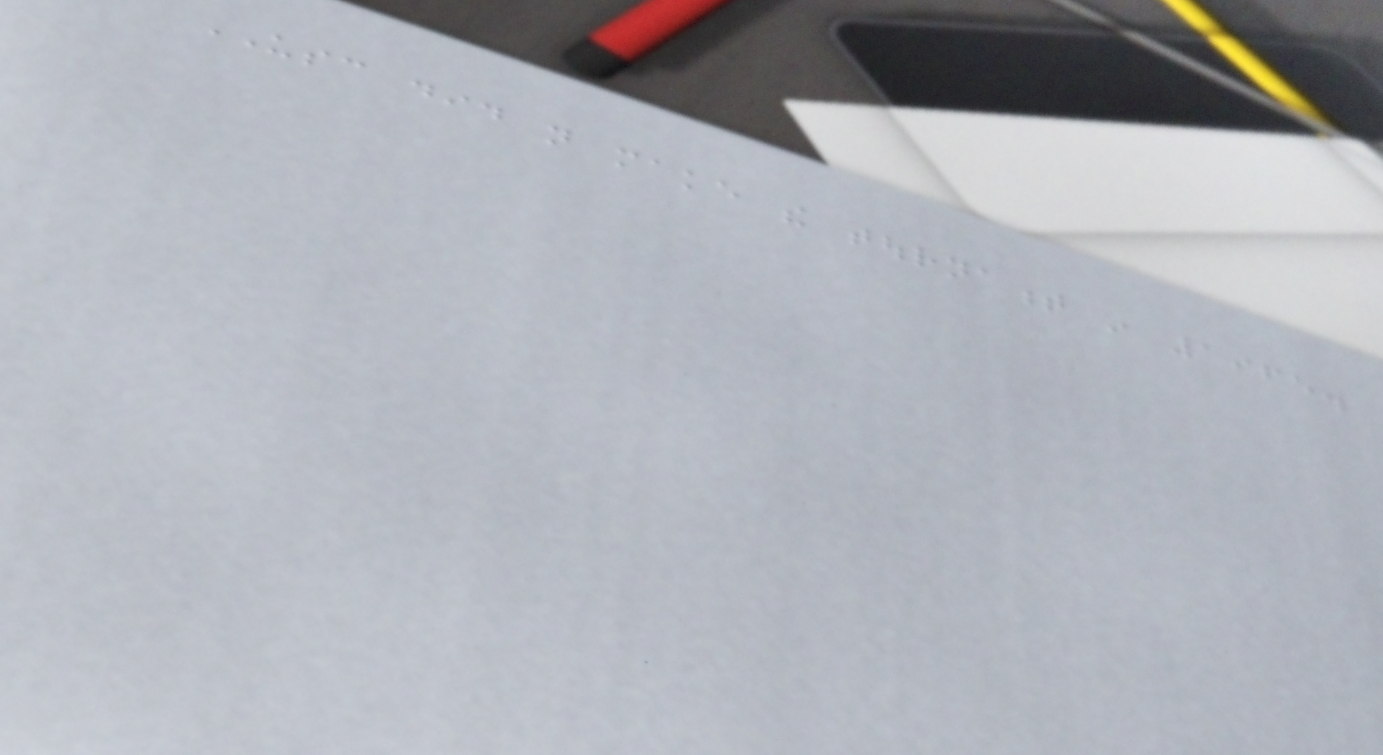USC did not make the tournament in 1965.
